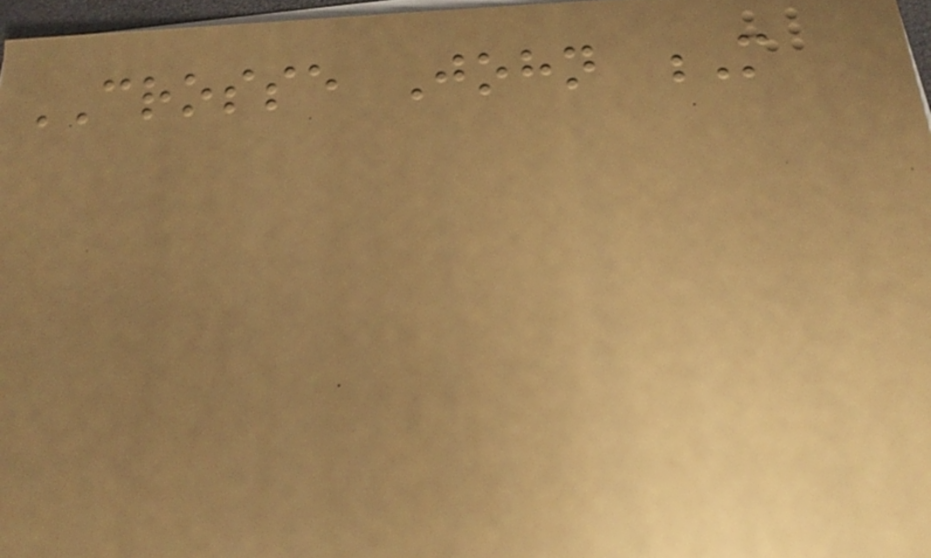CROSSE John M
